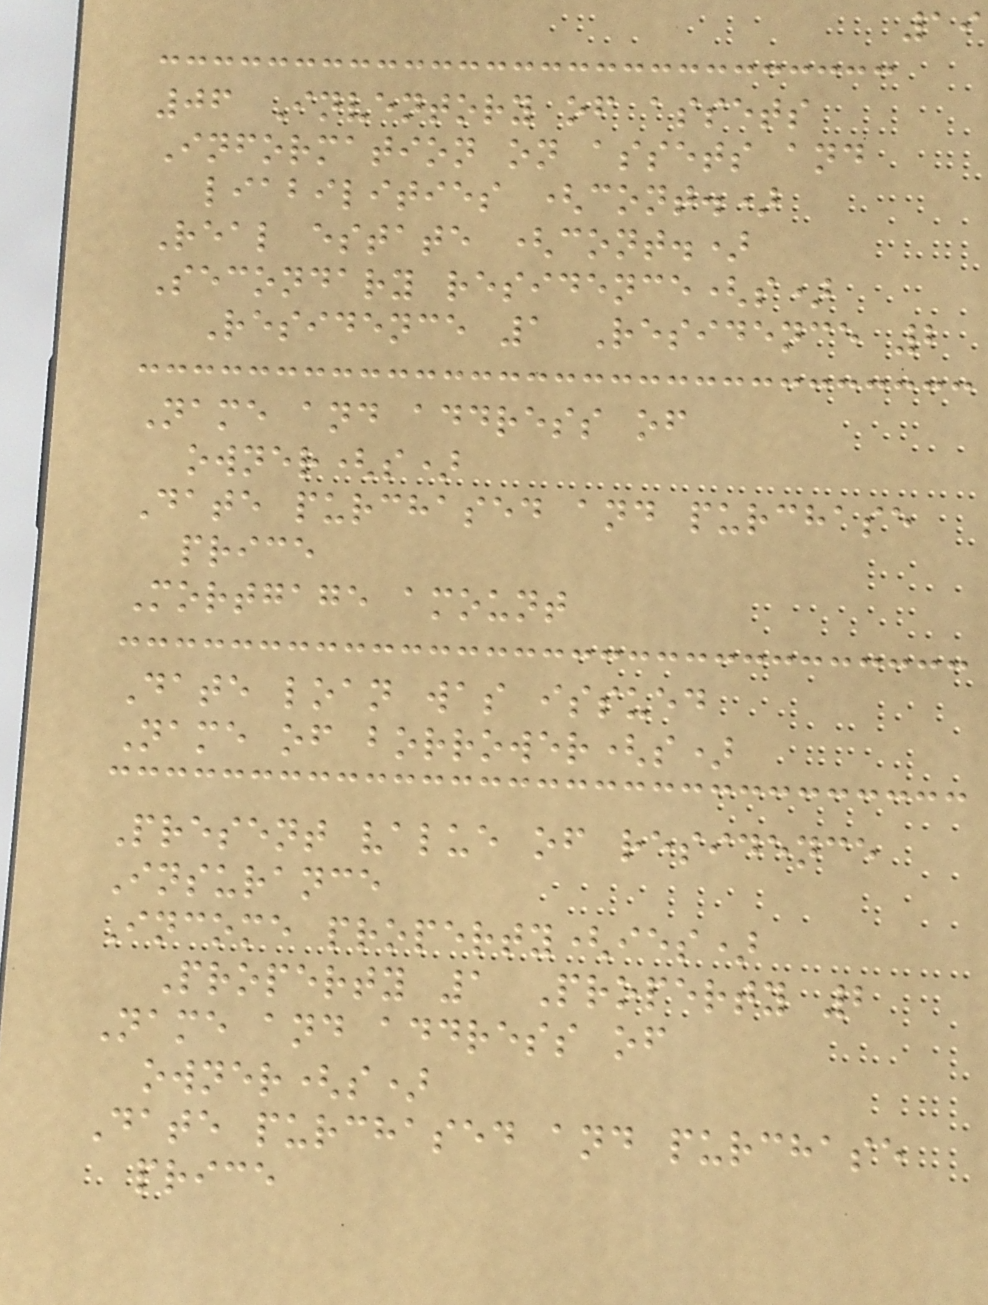19
06 Inventory of assets
Information on assets and
liabilities (cont.)
Real estate (cont.)
Secondary residence(s)
Residence 1 Residence 2
Name and address of
owner(s)
Date purchased and purchase
price
Mortgage amount
Date loan was issued
Name of borrower(s)
Present value of residence
Insurance
Income property(ies)
Property 1 Property 2
Name and address of
owner(s)
Date purchased and purchase
price
